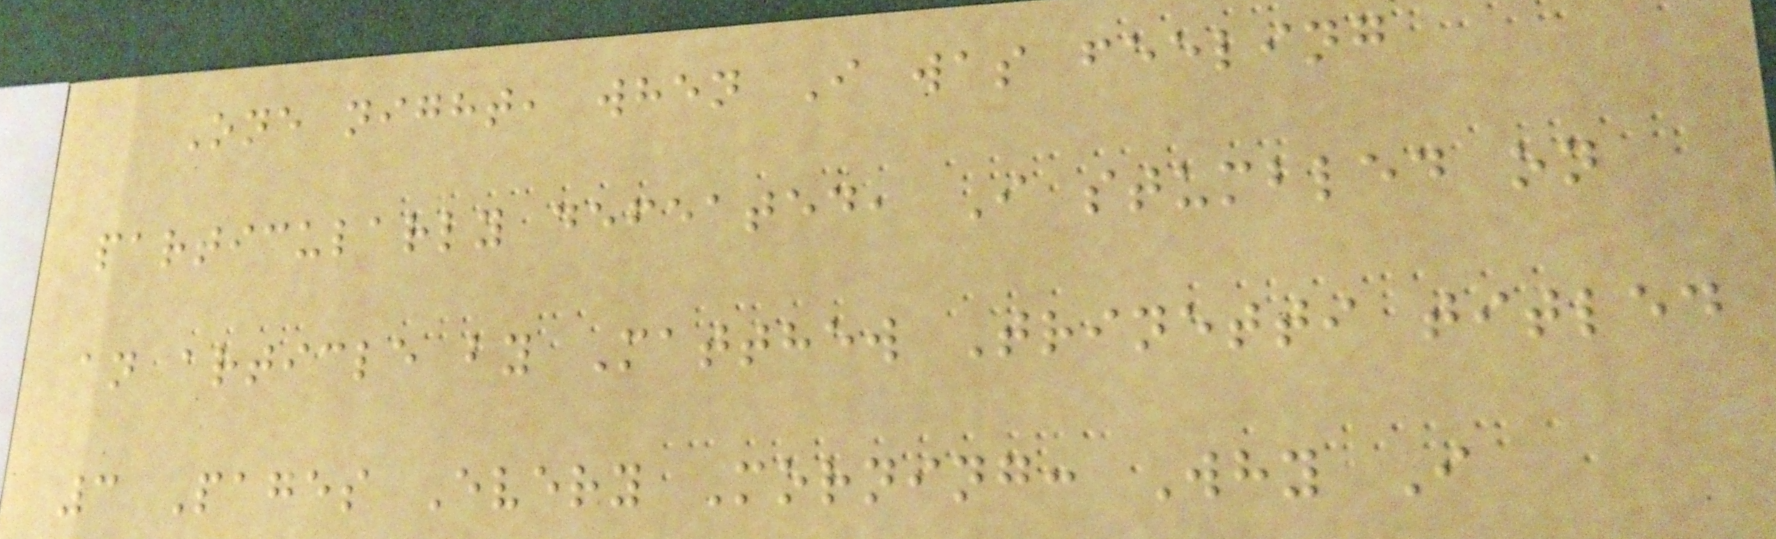One night, when I was feeling
particularly defeated, I stumbled on
an article by Matthew Trinetti titled
3 Pages Every Morning: Why I
